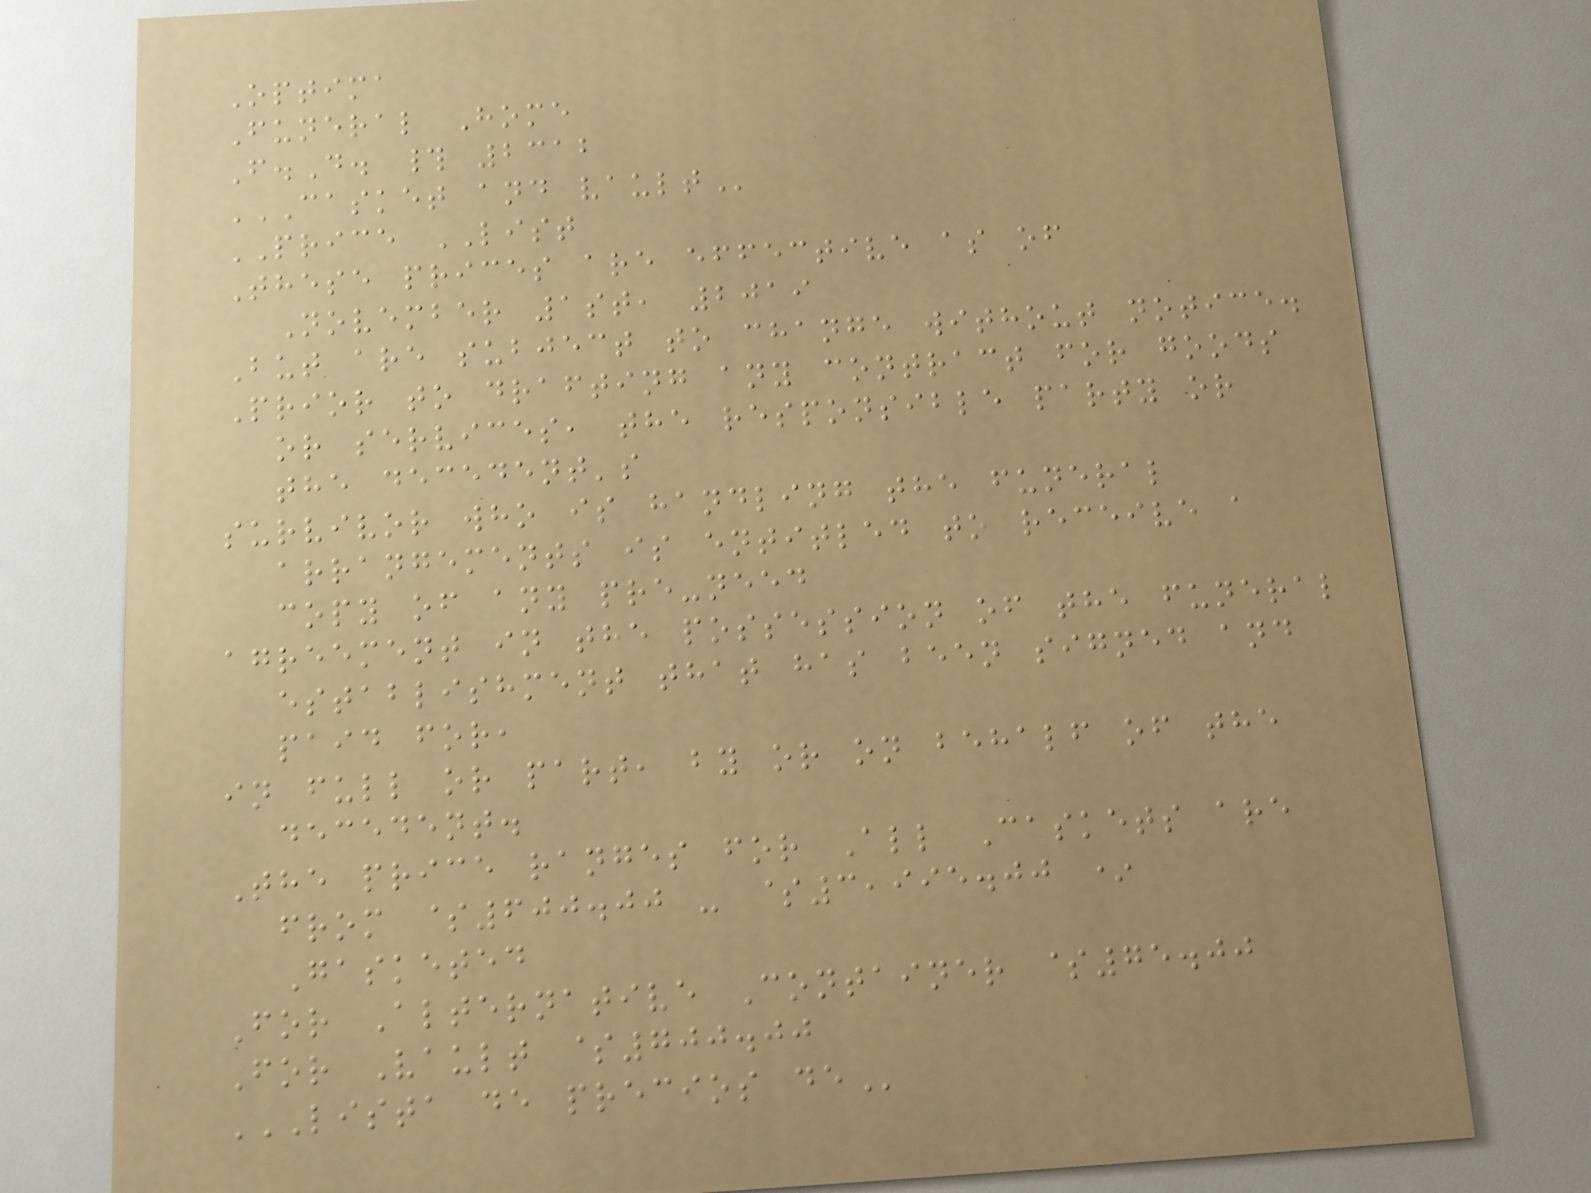Optima
Funeral Home
F.D. # 2312
CASKET AND VAULT
PRICE LIST
These prices are effective as of
November 1st, 2019
But are subject to change without notice.
Prior to drafting any contract for goods
or services, the responsible party or
the decedent's
survivor who is handling the funeral
arrangements is entitled to receive a
copy of any pre-need
agreement in the possession of the funeral
establishment that has been signed and
paid for,
in full or part, by or on behalf of the
decedent.
The price ranges for All Caskets are
from $600.00 - $3,995.00 *
Gasketed
For Alternative Container $75.00
For Vault $700.00
LISTA DE PRECIOS DE
